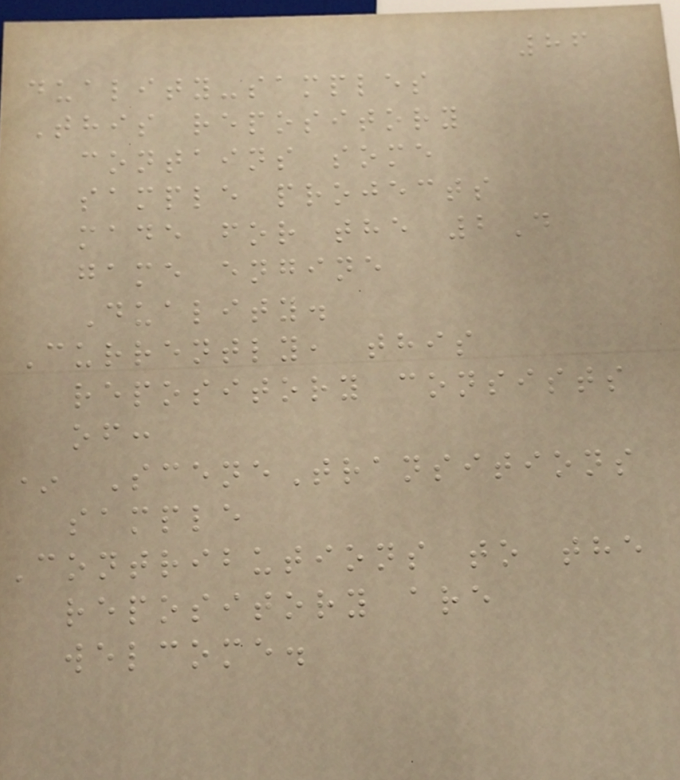86
duality-samples
This repository
contains some
sample projects
made for the 2D
game engine
Duality.
Currently, this
repository consists
of:
* SceneTransitions
sample
Contributions to the
repository are
welcome.
